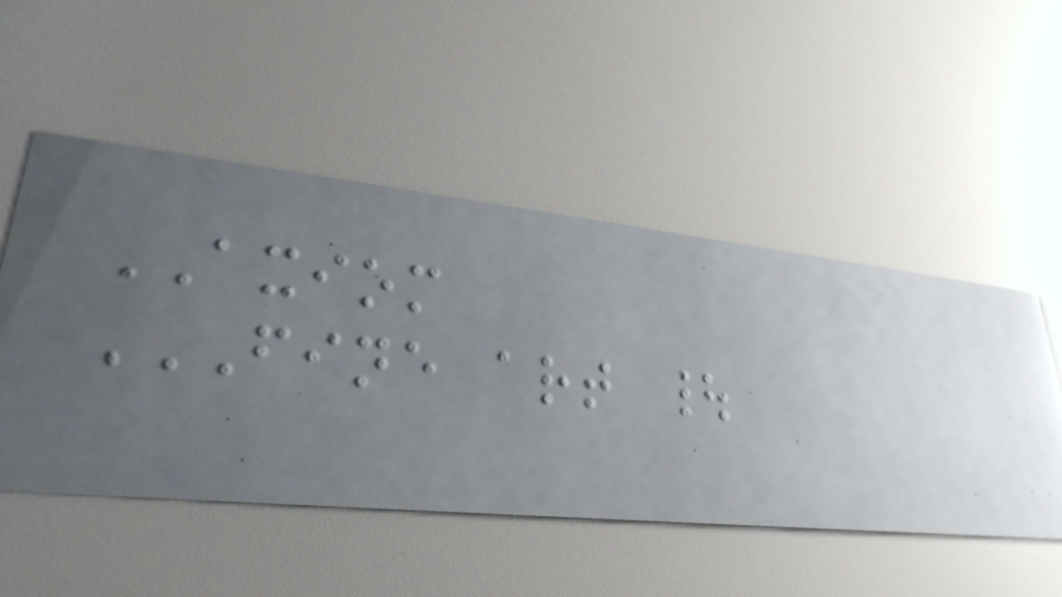AXIOM
FINE ART |
